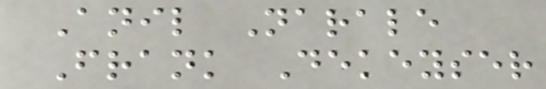Anil Narale
Frank Dekeyser
